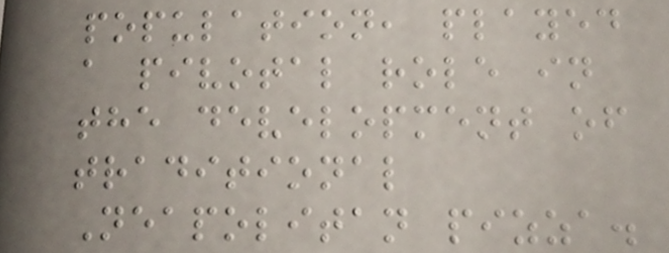population, played
a pivotal role in
the development of
traditional
Neapolitan pizza.
